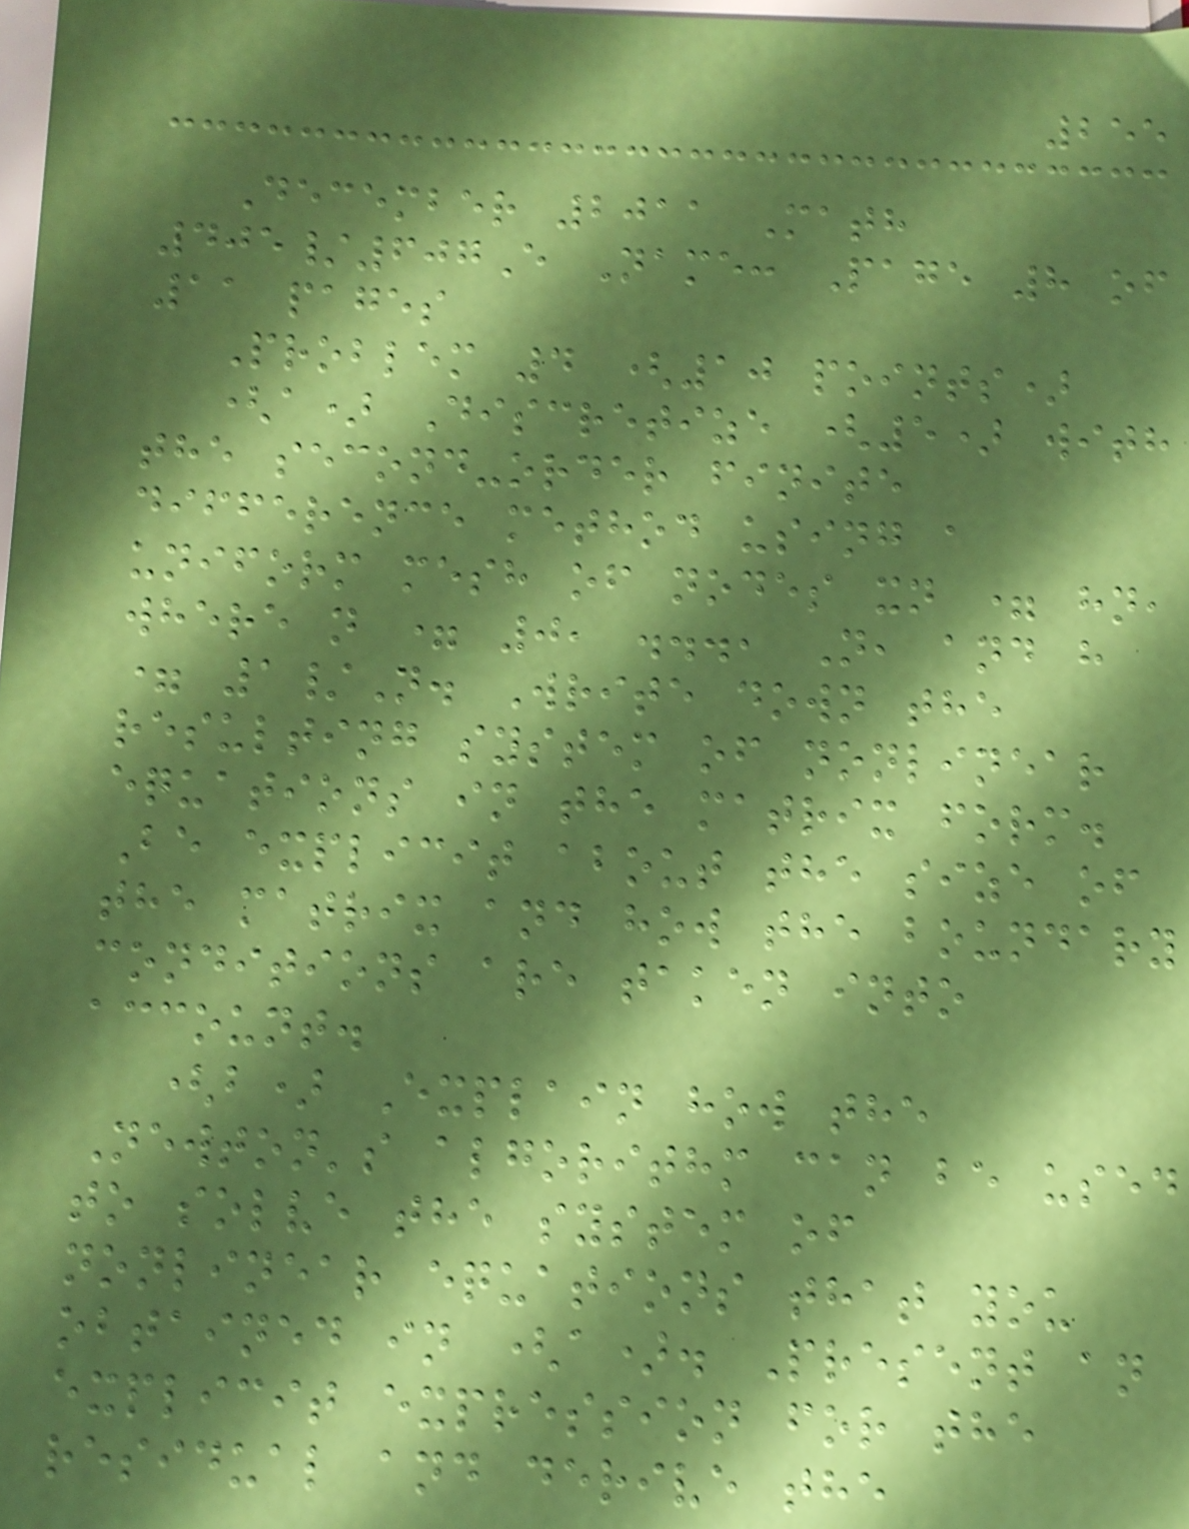255
December 2011 Math
405/607E Name: Page 8 of
11 pages
Problem 4 (10 points)
(a) Discretize (5) with
the second-order finite
difference method using a
uniform mesh of nodes xn = hn,
where n = 0, ..., N, and h
= 1/N. Write down the
resulting system of nonlinear
equations in the matrix form.
Be explicit about the size of
the matrix and how the boundary
conditions are taken into
account.
(b) Explain how the
Newton's algorithm can be used
to solve the system of
nonlinear equations that you
obtained in (a). Present an
explicit expression for the
residual and derive the
